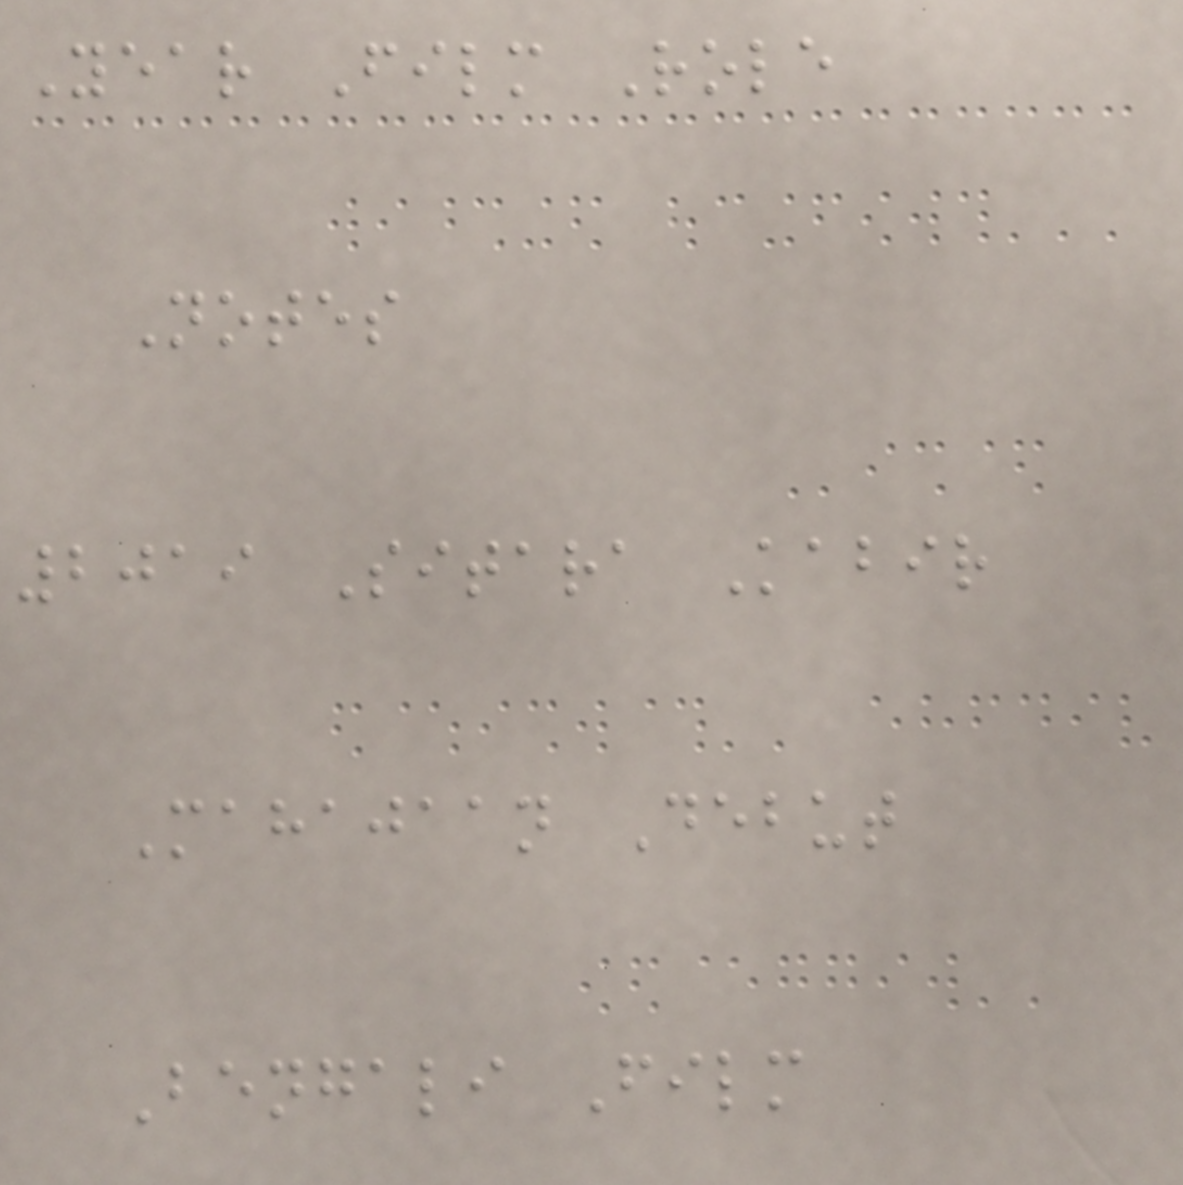Year Film Role
Notes
2019 Sitara Kabir
Mahajaan Debut
Bengali Film
